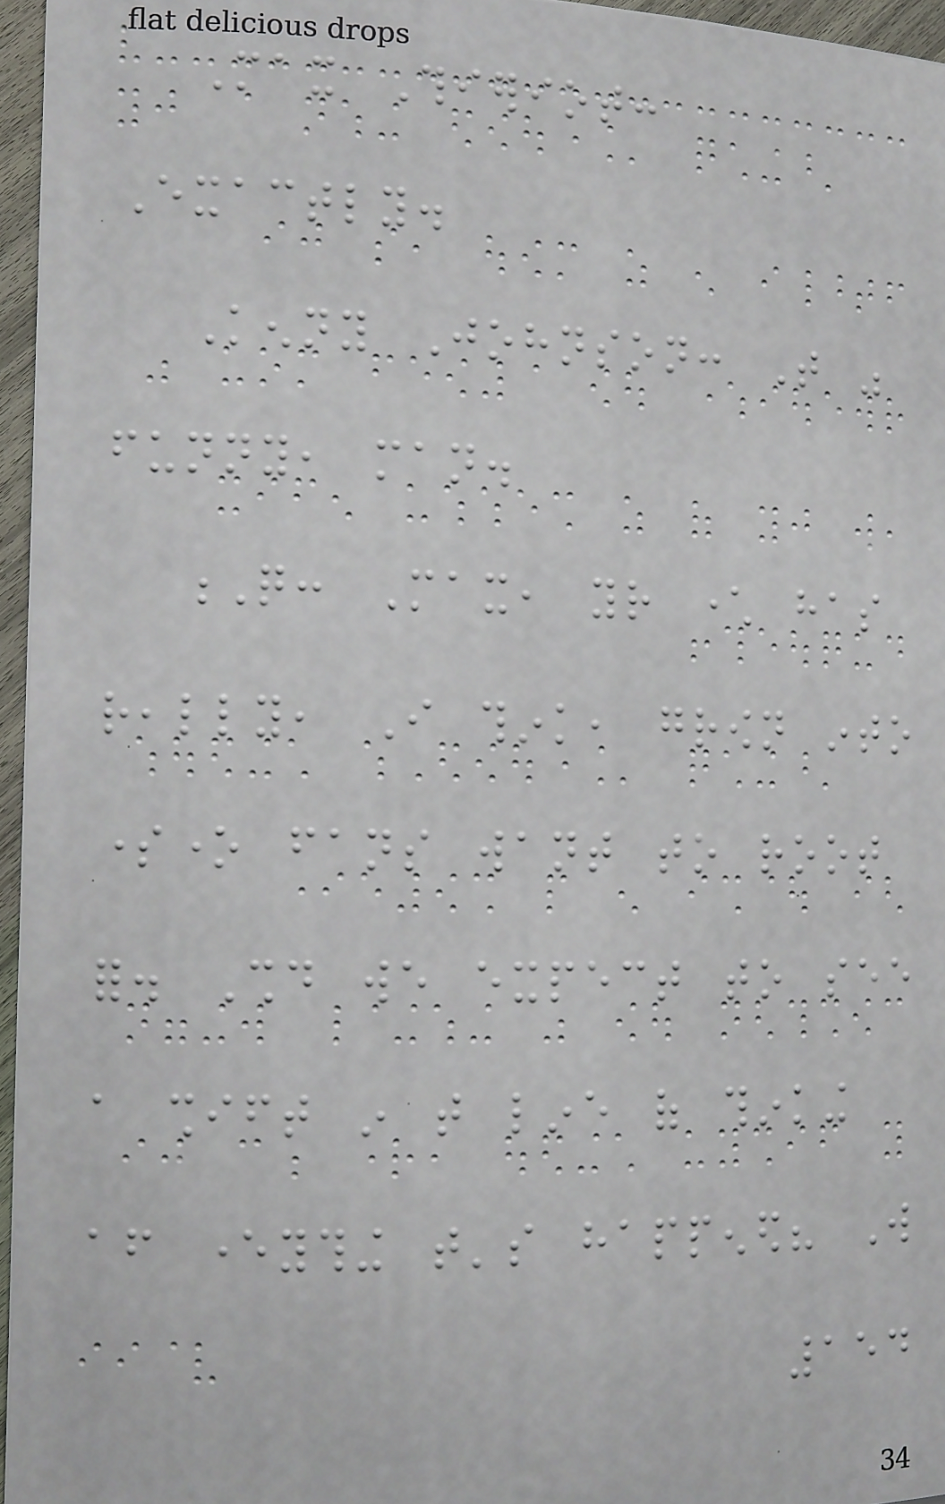Max Thieriot:
Exactly.
Kenny Johnson: That was
funny, man.
Q: Max, your character has
really, I think, grown into
someone fans want to root
for. Should we expect to see
a shift in that line of thinking
after everything that's happened? Will
154
